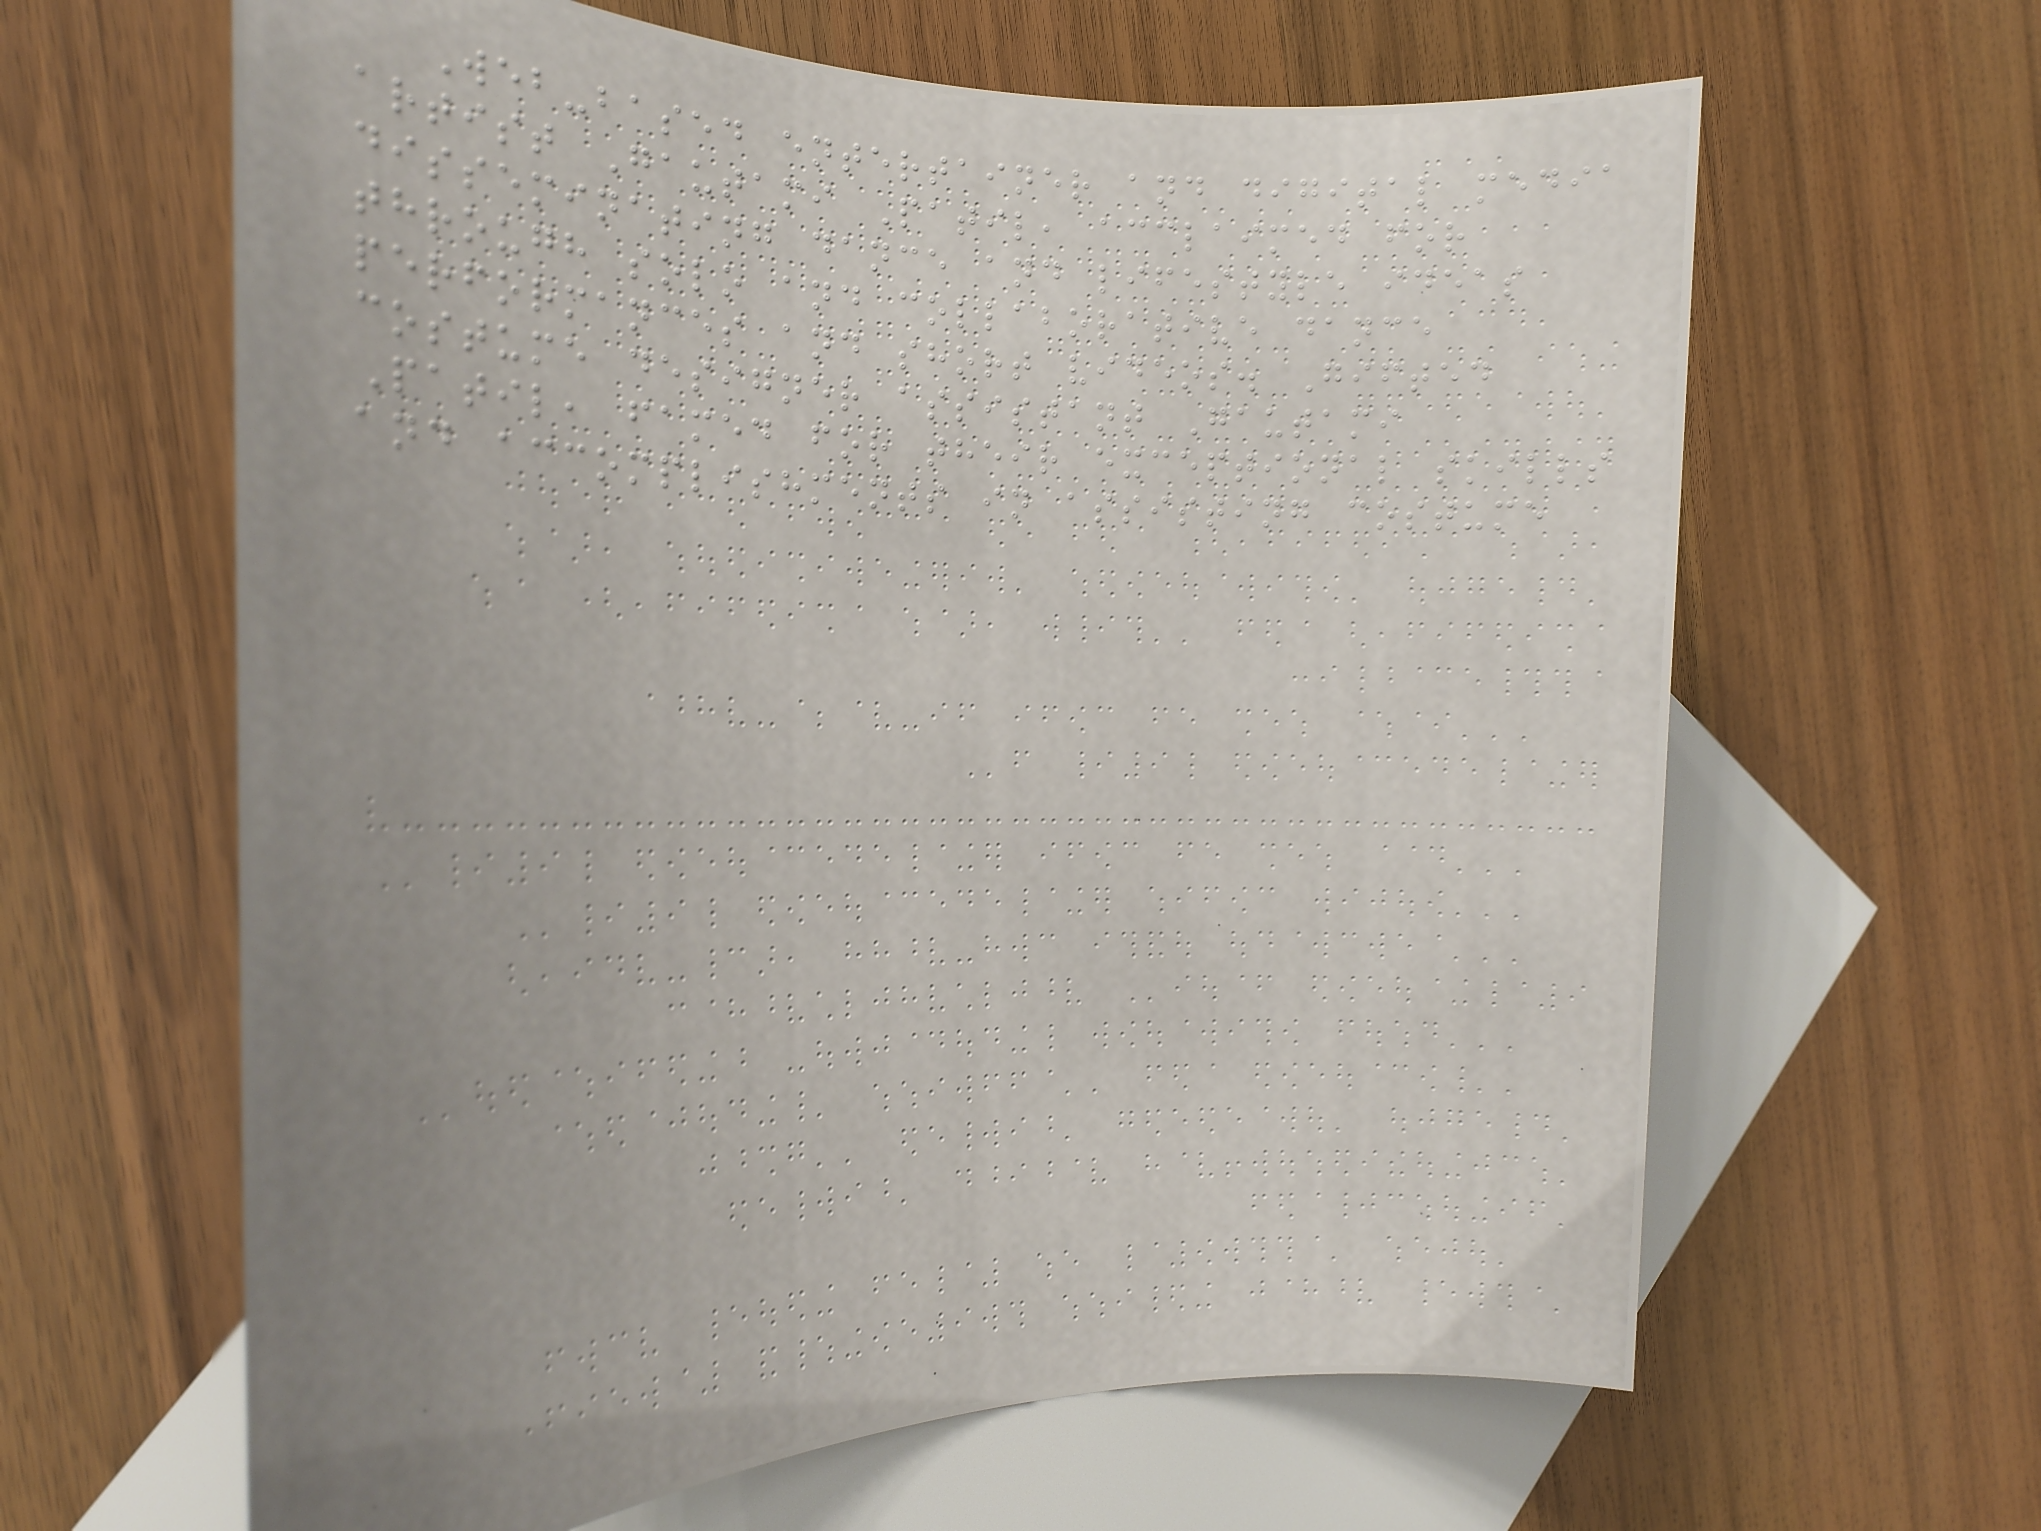Web-based entertainer and digital media
artist Gautami Patil, acclaimed for
disseminating dance and lifestyle ideas
through solo and collaborative dance
performances and short videos. Gifted
costume designer assistant Gautami
Patil, famed for their exceptional skills
and accomplishments in assisting costume
